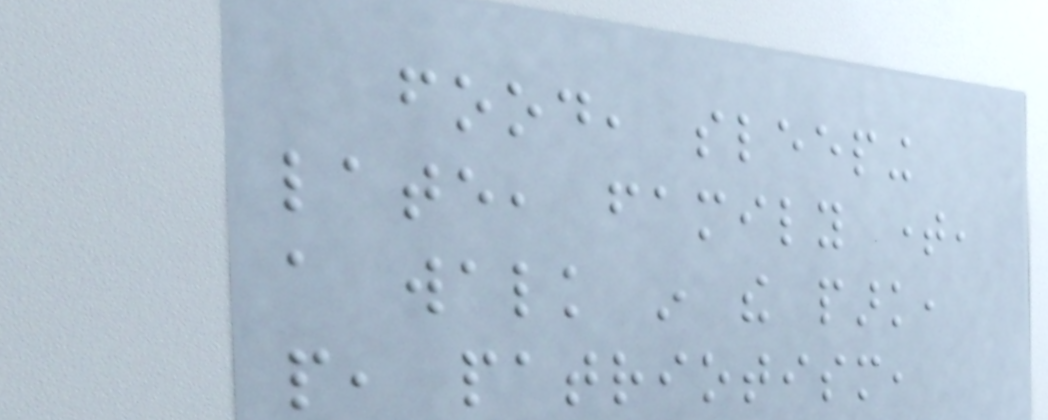food, sleeping
late, family time,
a walk in the park,
people, patriotism,
